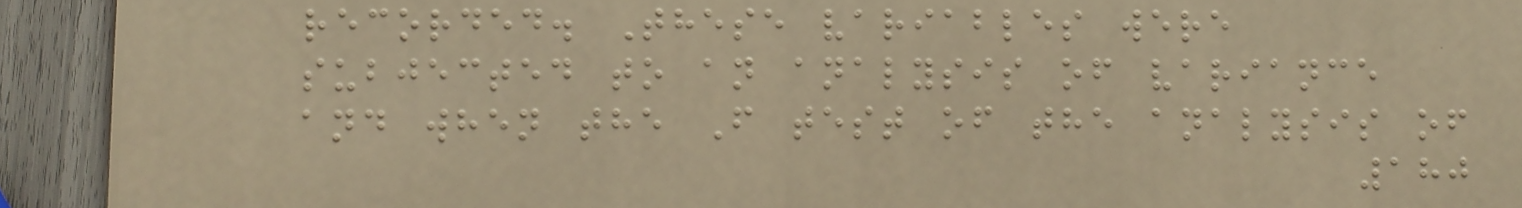recorded. These variables were
subjected to an analysis of variance
and when the F test of the analysis of
180
